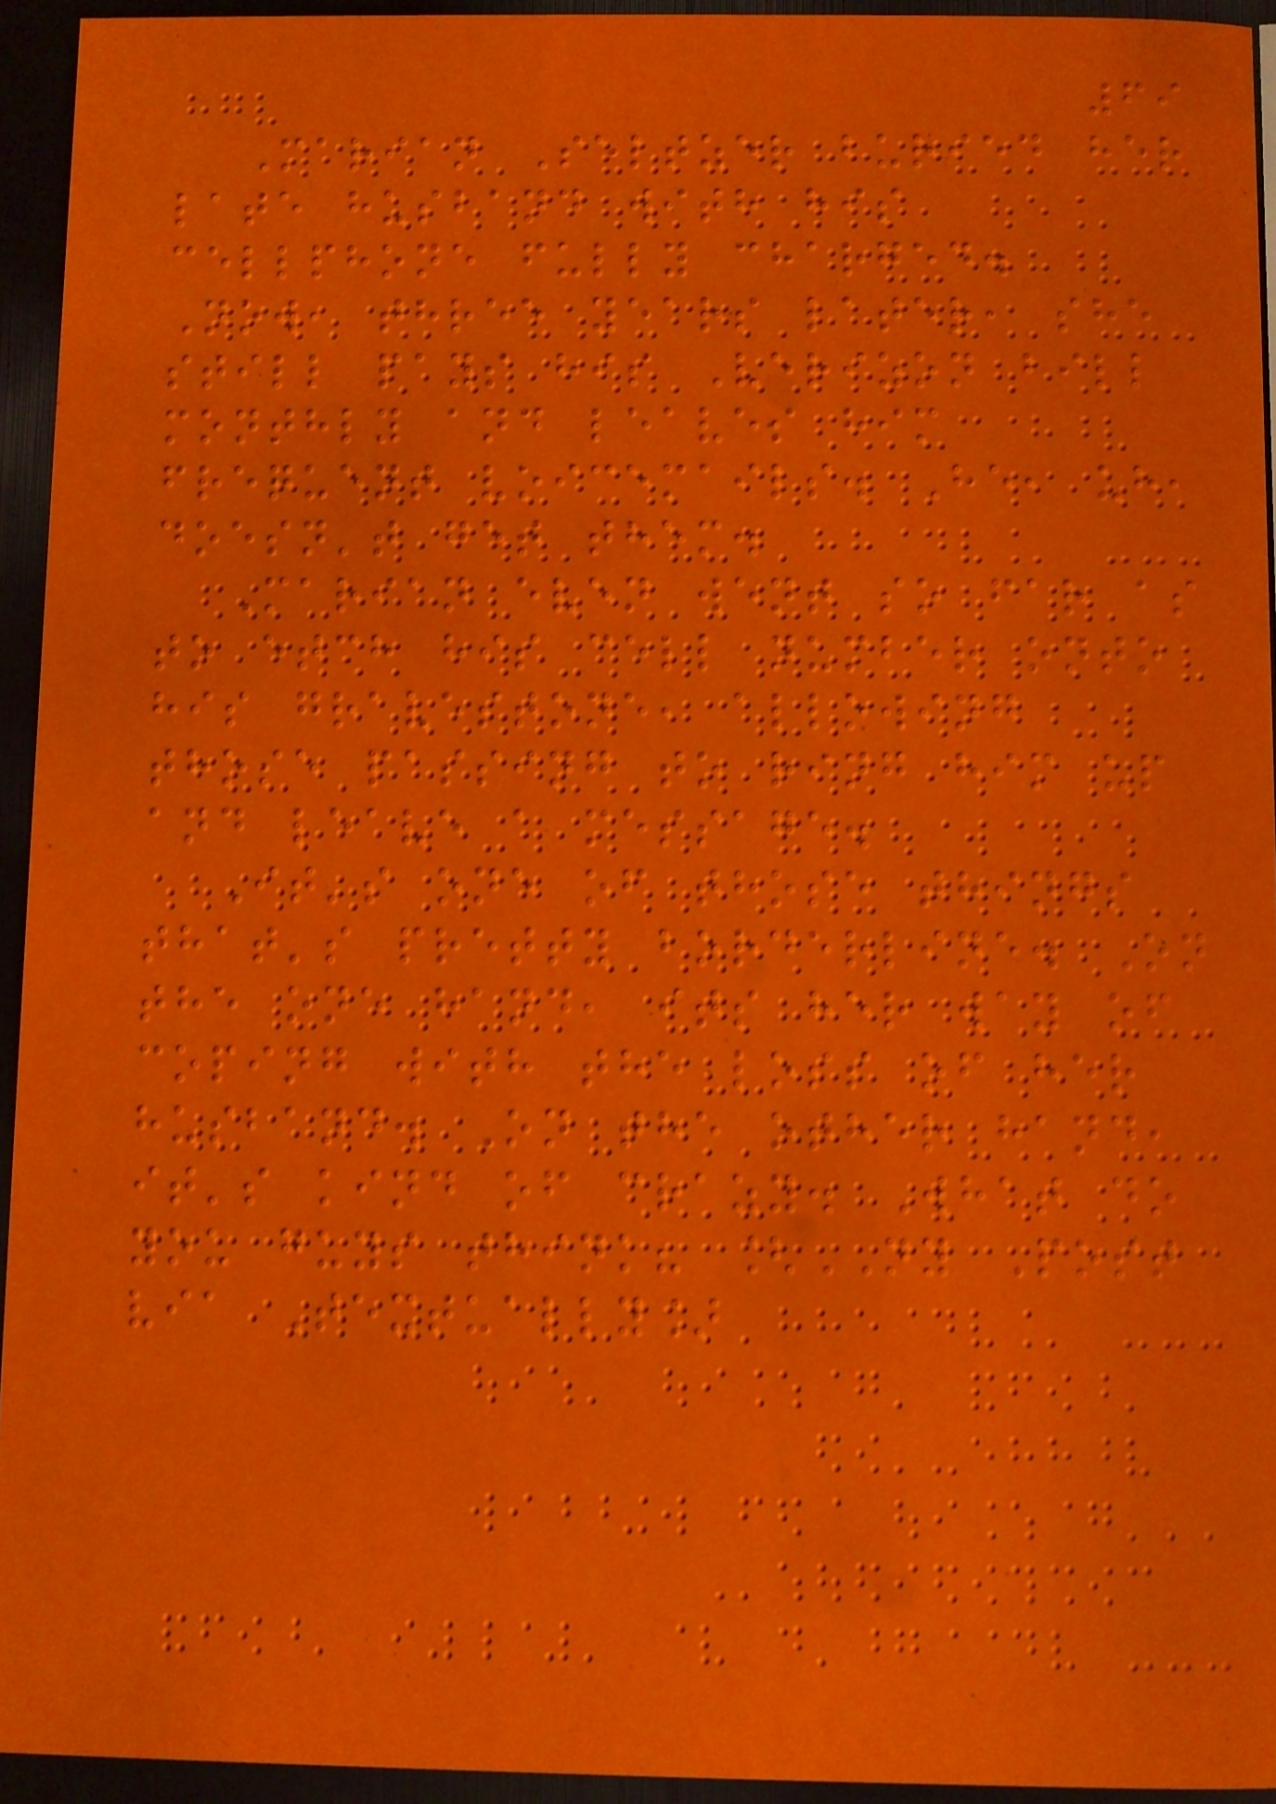69
Marian Seltzer buried her
late husband with his
cellphone fully charged.
Now, three years later, she
still pays his Verizon bill
monthly and leaves him
frequent voicemails. He, uh,
doesn't get them.
Marian even went so far as
to etch his cell number onto
his gravestone, allowing
those passing to ring him up
and leave a message.
It's one of those things
that's pretty borderline. On
the one hand, its her way of
coping with the loss of her
husband. On the other hand,
it's kind of crazy. What do
you guys think? [NY Post
via Textually]
